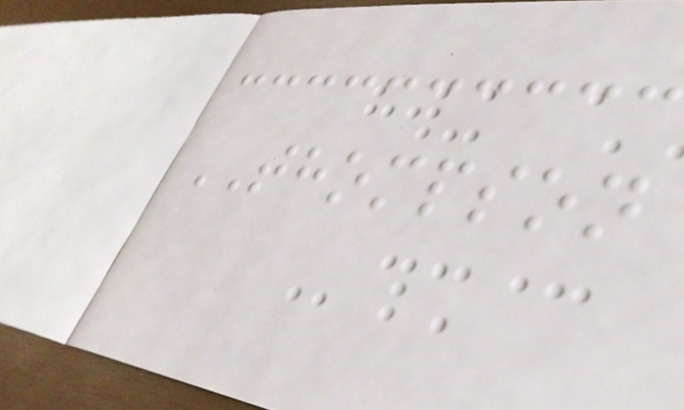THOMPSON
